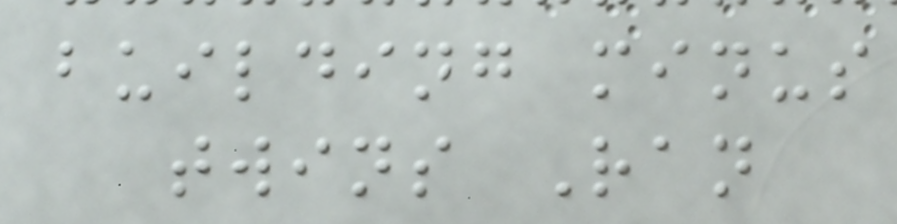building minus
twins Ran
